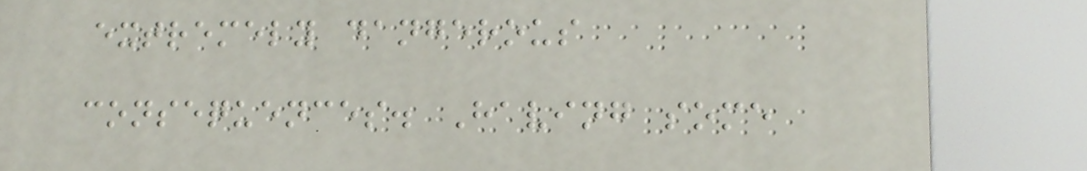extremely dangerous
consequences. Having some
